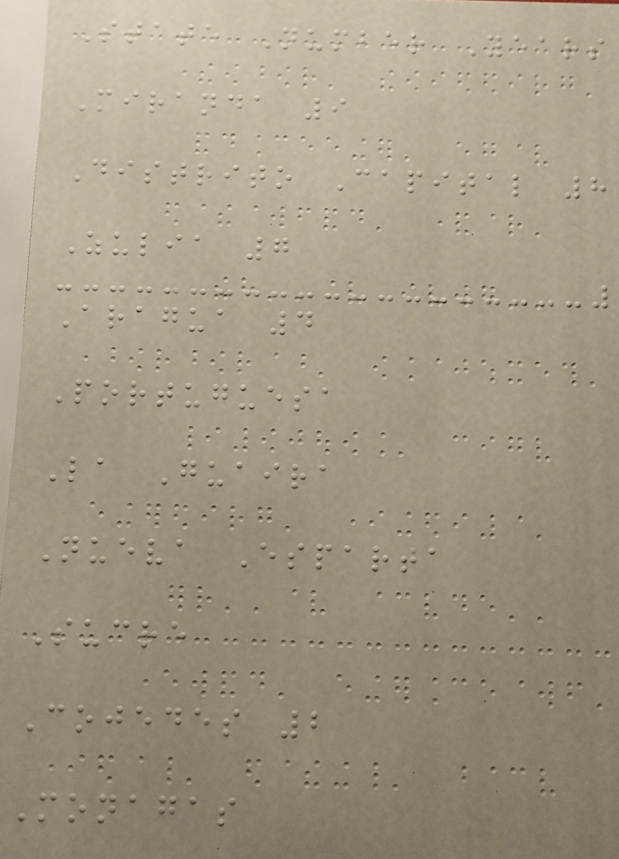State Number Years
Miranda 9
Distrito Capital 8
Zulia 7
Aragua 4
Portuguesa
La Guaira
Nueva Esparta
Sucre
Cojedes 2
Monagas
